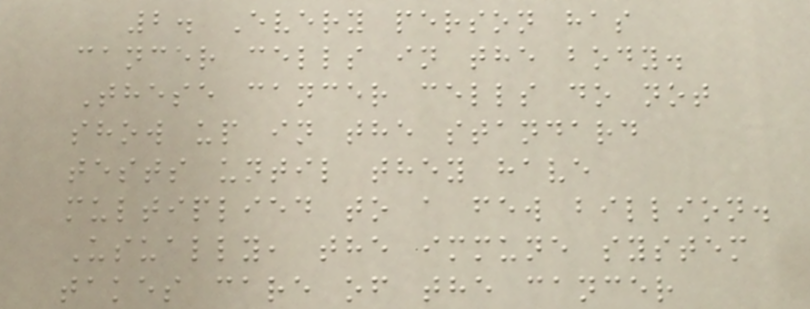2. Every person has
cancer cells in the body.
These cancer cells do not
show up in the standard
tests until they have
multiplied to a few billion.
Usually, the immune system
takes care of the cancer
